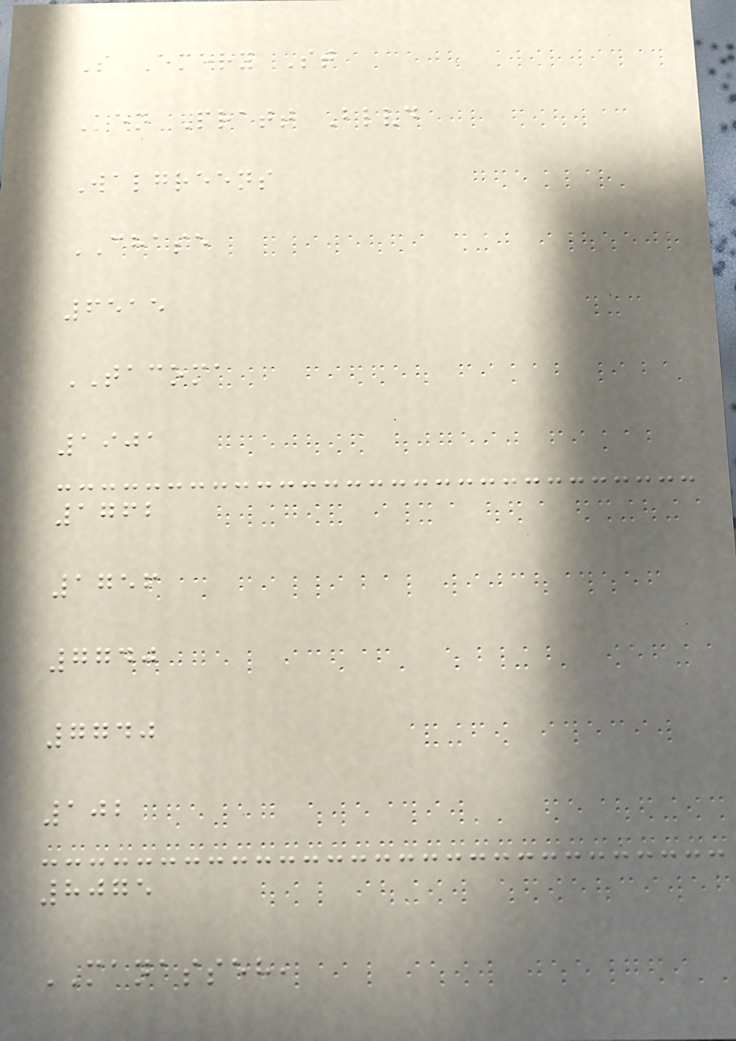S Emery St
Ken Pratt Blvd
Walgreens
CHASE
6515
TACOMA
1901
1762
1756
7740
7740
102
8075
MANASSEH,
